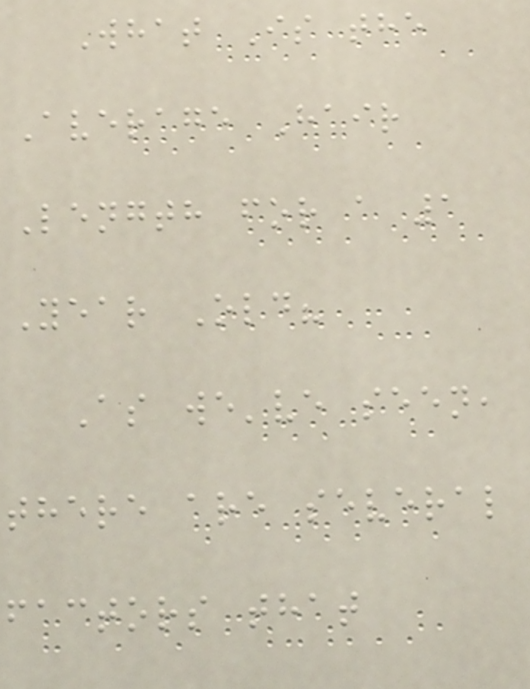What Is the
Average Hair
Length for a 1
Year Old?
As we've seen,
there are several
factors that
